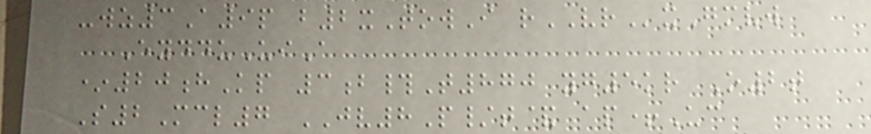-wz3A9p b2xTowI rVRxGmvw
EydduUiA
*20hKp 3b#T870 yg5kr O2t
S2Mcl7 JV8P/t& ap+Uc
